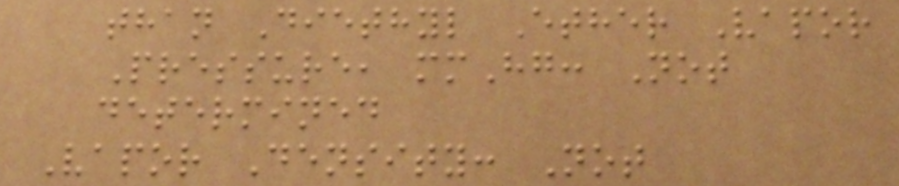than Diethyl Ether Vapor
Pressure, mmHg: Not
determined
Vapor Density: Not
